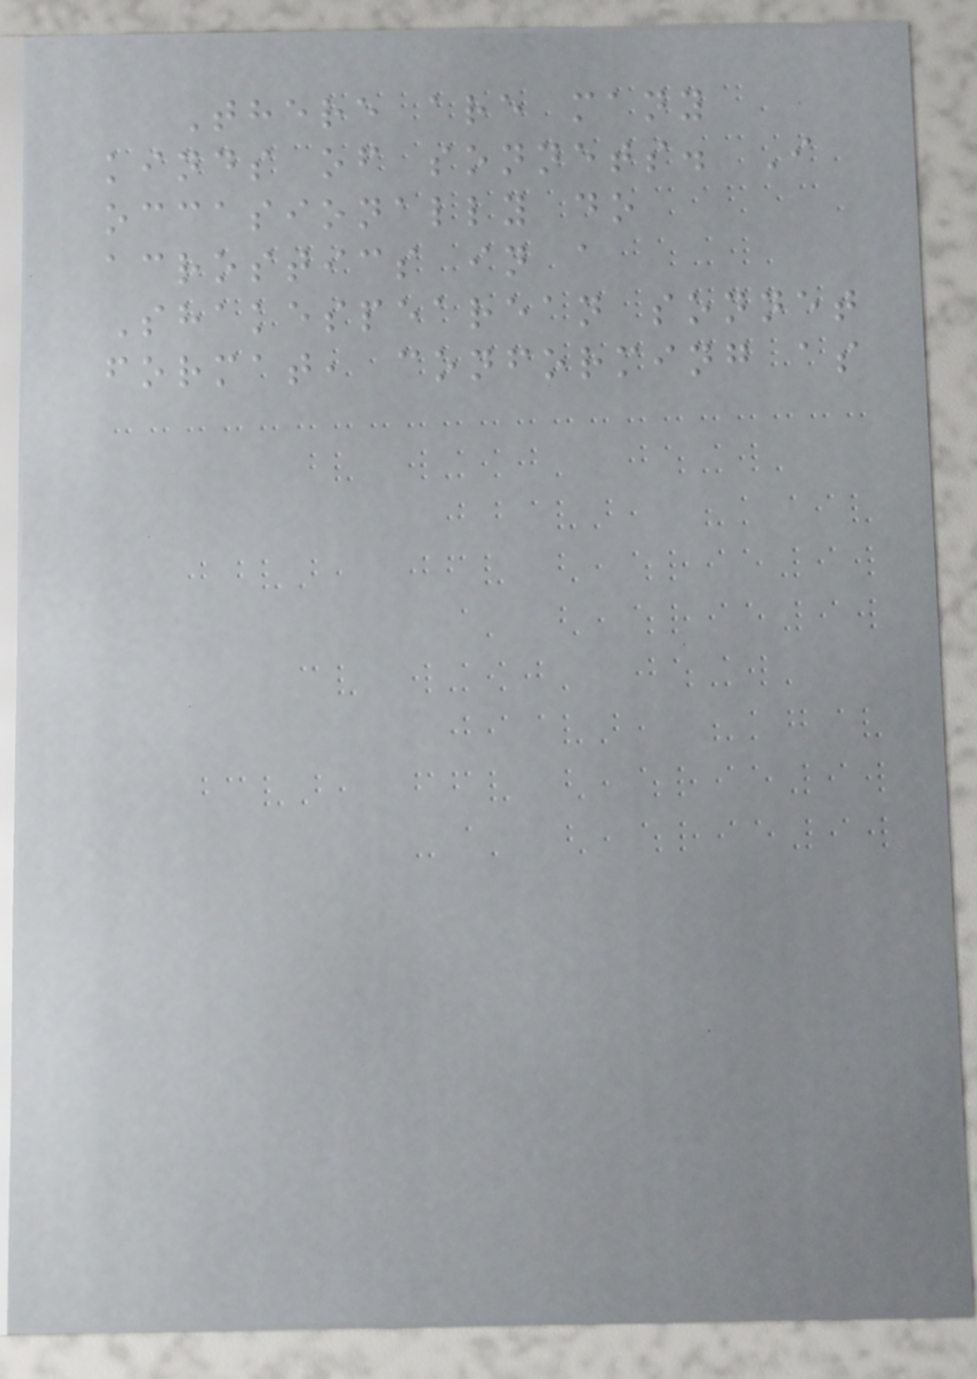There are many
kinds of sonnets. I
occasionally do
acrostics in a
Shakespearean sonnet
format, conforming as
